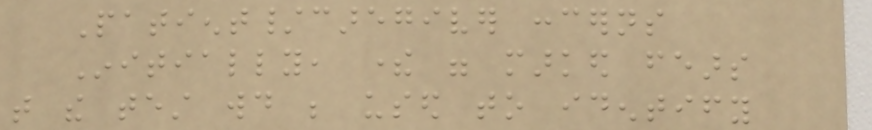Patient/caregiver concerns
Initially, there were marked fears
that the test would be used to identify
